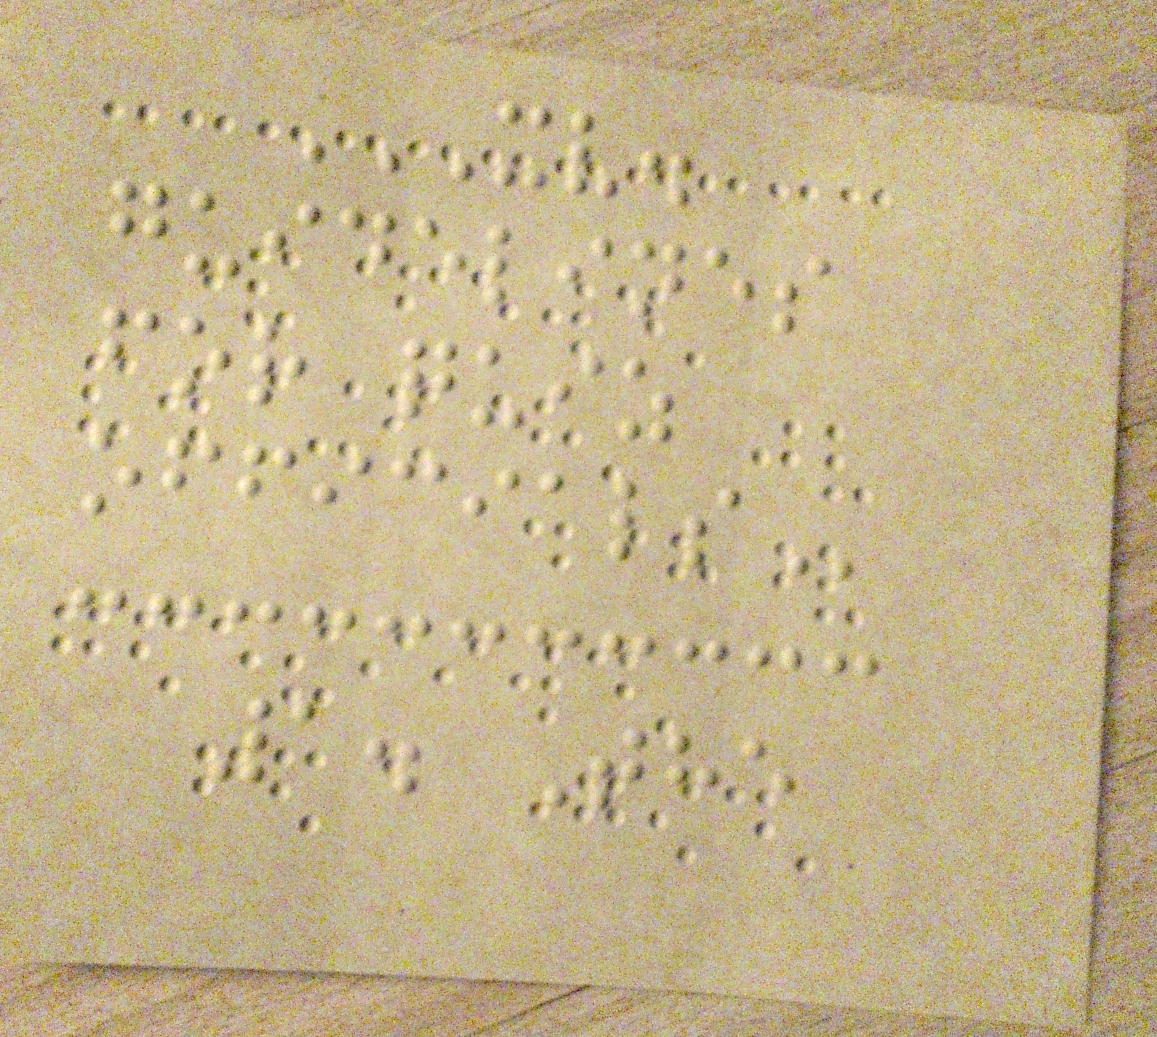XV.
GUIDELINES
FOR QUIZ
OFFICIALS
1. The
